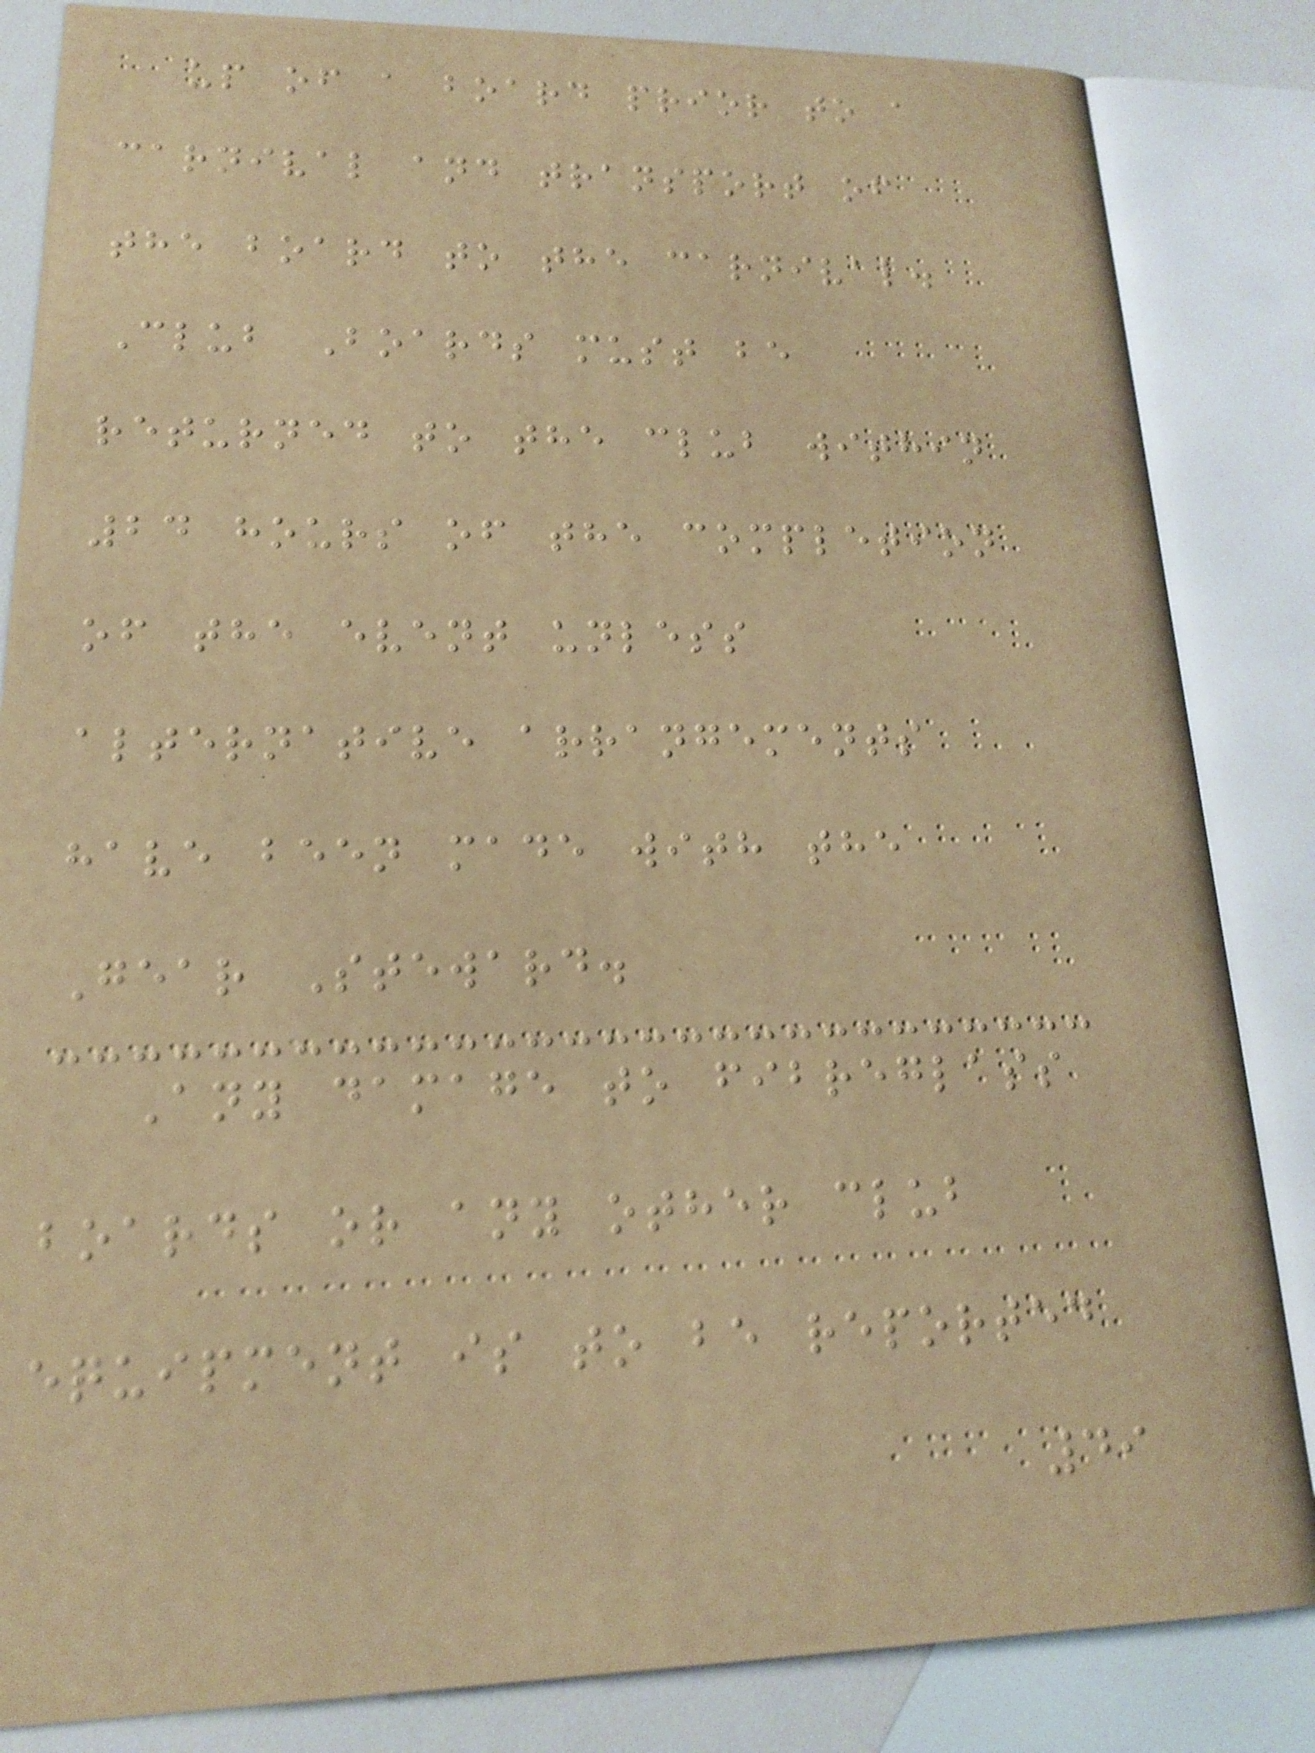up of a board prior to a
carnival and transport of
the board to the carnival.
Club Boards must be
returned to the club within
24 hours of the completion
of the event unless
alternative arrangements
have been made with the
Gear Steward.
Any damage to fibreglass
boards or any other club
equipment is to be reported
49
